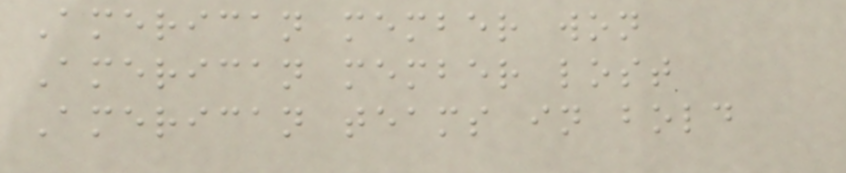American member won
American member lost
American teams in bold
